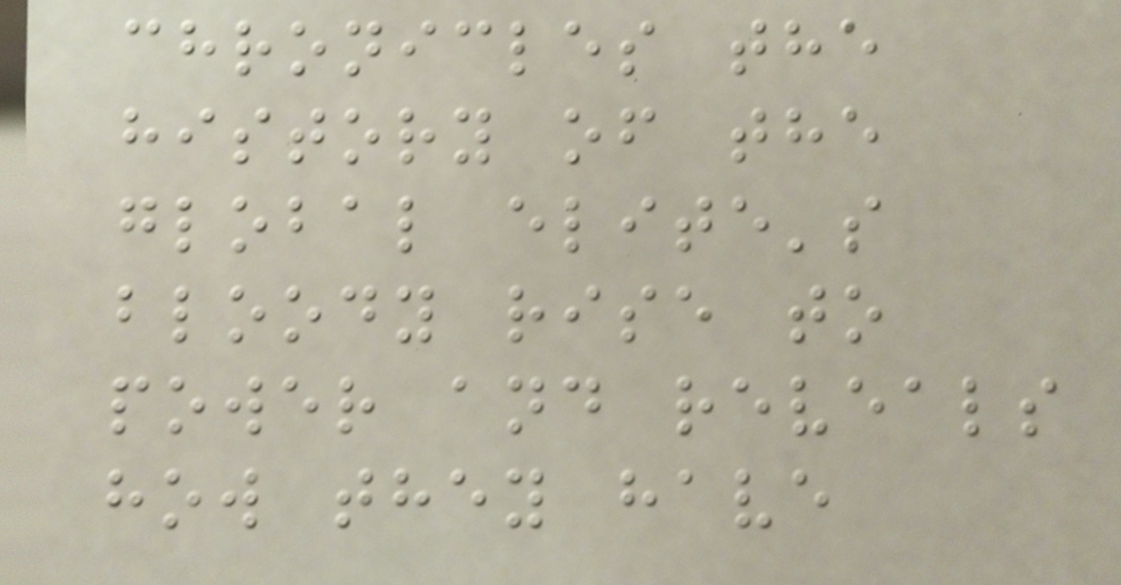chronicles the
history of the
global elite's
bloody rise to
power and reveals
how they have
